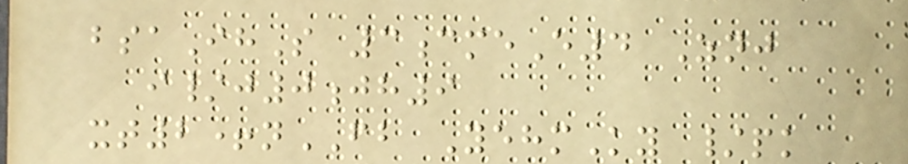bsaIhS 3cmeE4 Znj
i/j0jh9
xt2+nFB YehmKy /pk
